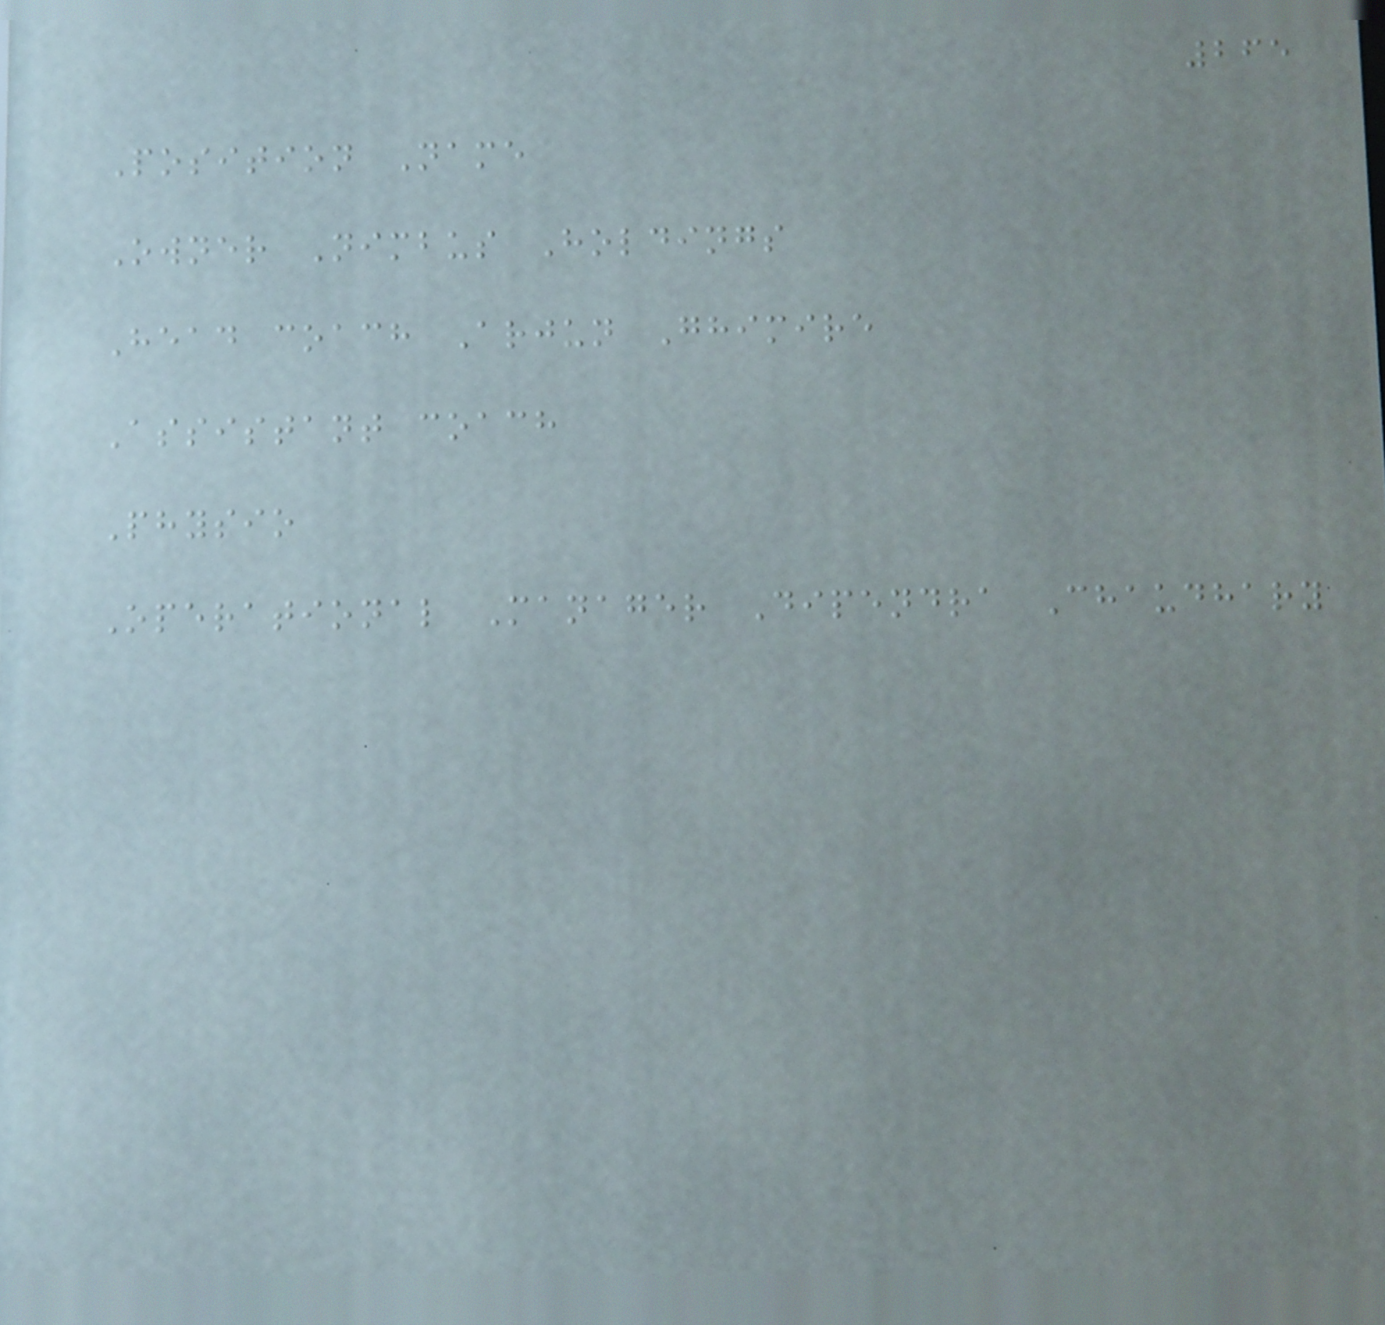265
Position Name
Owner Nimbus Holdings
Head coach Arjun Ghimire
Assistant coach
Physio
Operational Manager Dipendra Chaudhary
